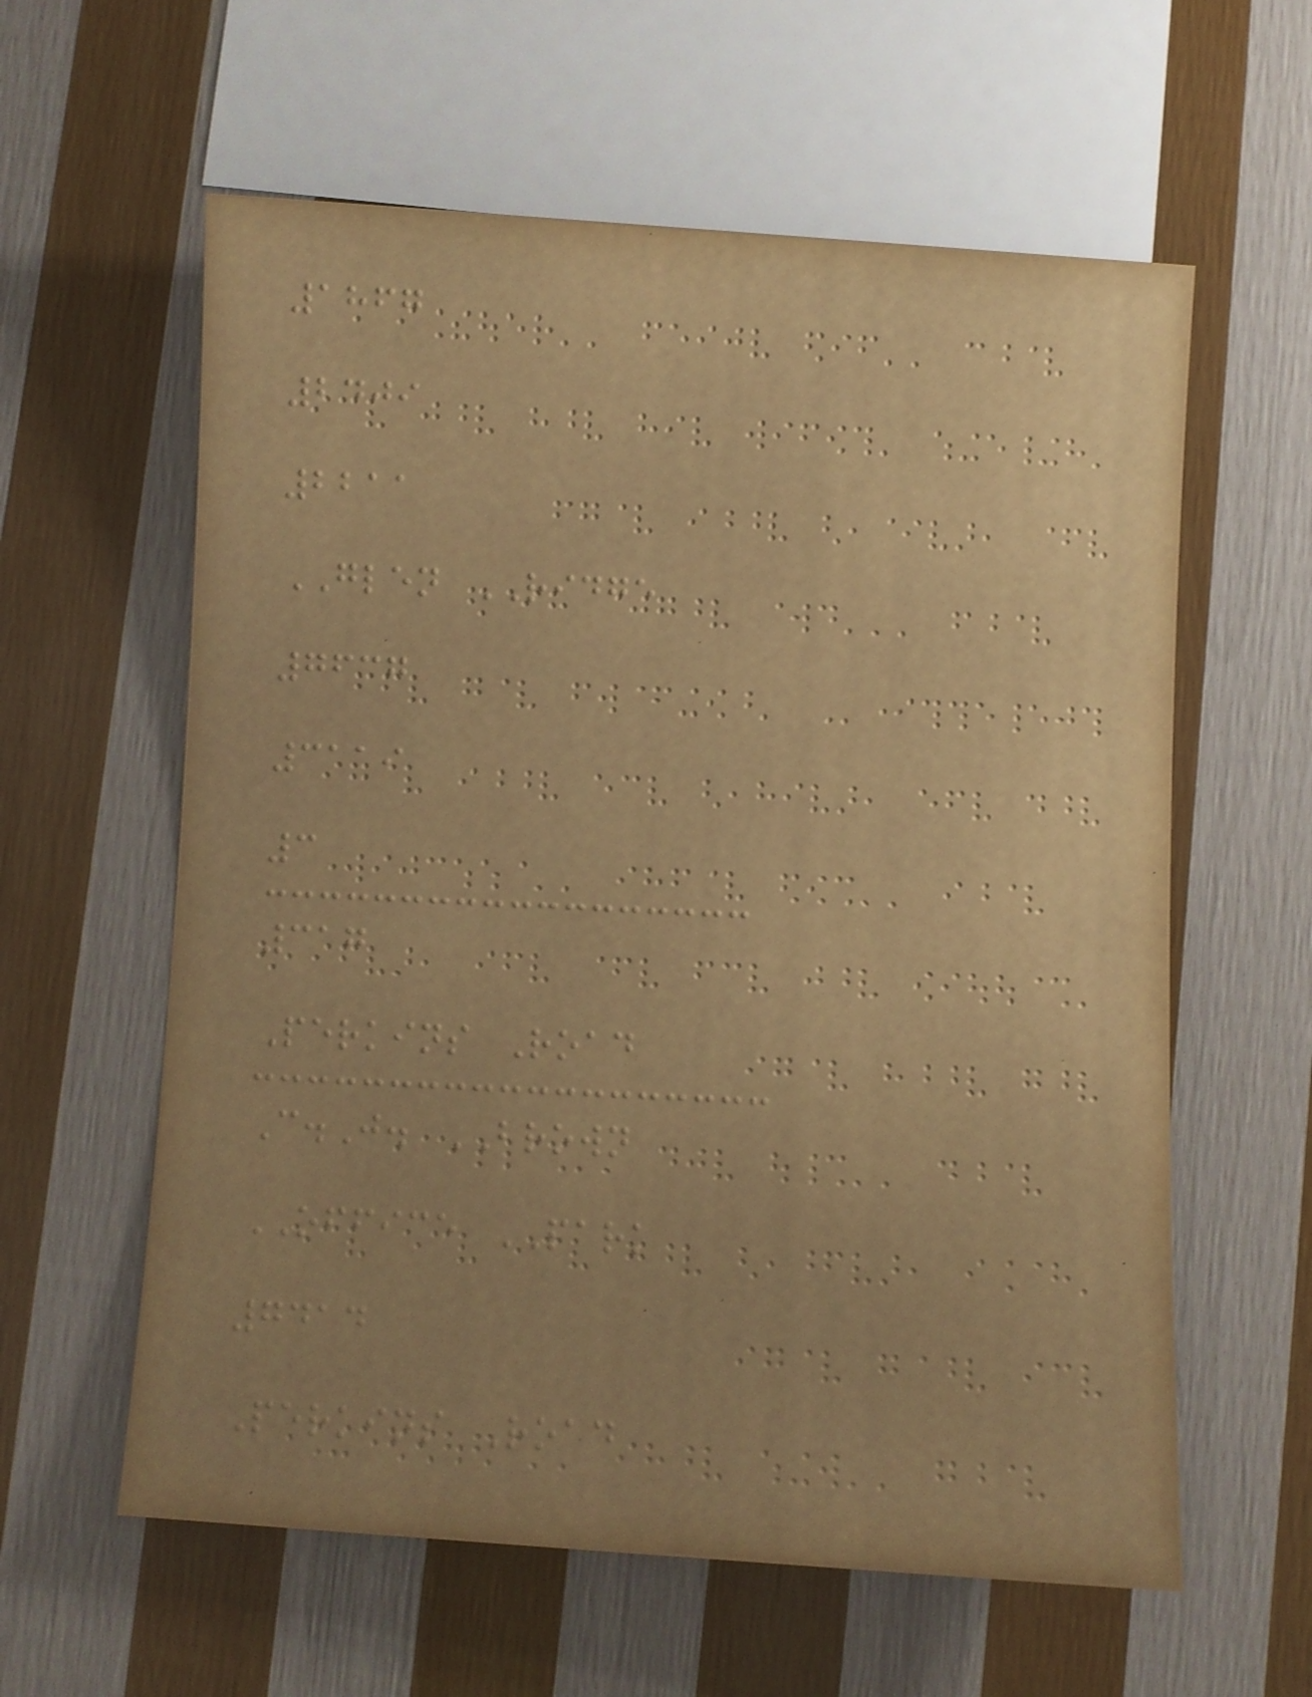1867
2409
2211
GLEN RIDGE
7637
3119
3
317
Perkins Road
C.J. BROWN
OFFICE PARK
7414
Perkins Road
